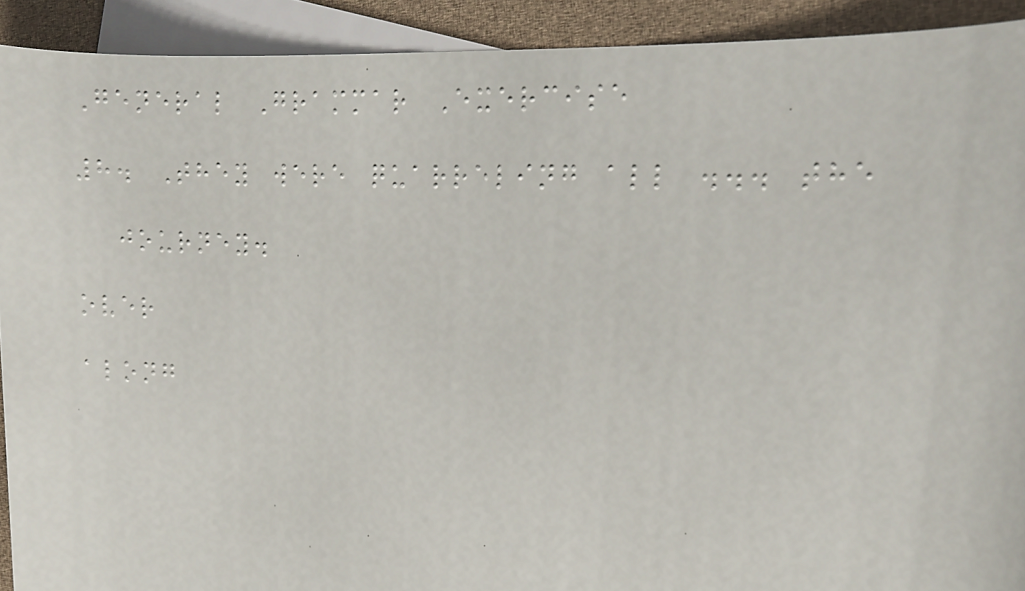General Grammar Exercise
8. They were quarreling all ... the
journey.
over
along
